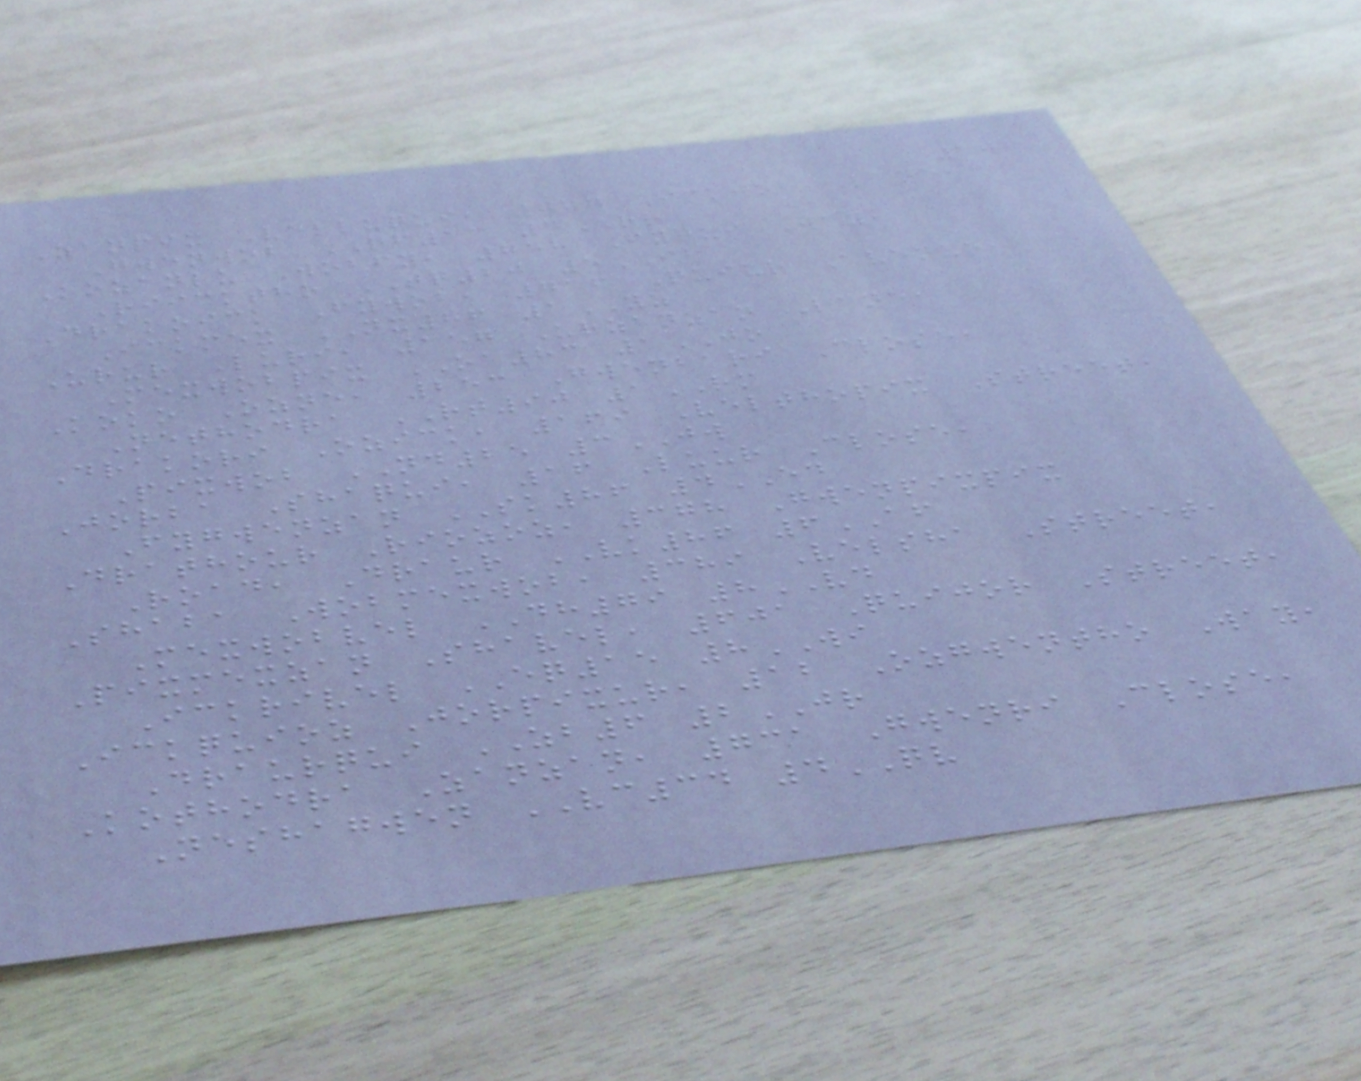106
Zanpix Velluqui, 777 Ickwob Lane,
Gwenwob RF13 4RR
Kozanlu Wobfy, 758 Fyqui Way,
Riicktho TQ20 5IB
Drakoick Fywob, 716 Quiur Avenue,
Ickmex NX86 1YZ
Urur Luri, 157 Urzanzan Lane,
Mexwobpix OA83 1JO
Koko Ozne, 253 Gwenbari Close,
Nethodra RT90 1RM
Drakori Ozick, 169 Velthopix Street,
Pixwob ND25 3JW
Jorba Shaqui, 16 Luur Close,
Fygwenzan SK86 4ED
Drathour Riozoz, 378 Gwenpixpix
Road, Draur VK86 6AF
Shaba Wobmexwob, 389 Velsha Street,
Mexwobvel DH79 8VD
Pixmexzan Shavel, 601 Quijor Street,
Ickrivel EQ15 8WI
Ickquioz Jorpixur, 12 Ozgwentho Way,
Draurqui ZB6 2JR
Kothodra Zanzan, 731 Gwenri Close,
Neshagwen VC34 4QV
